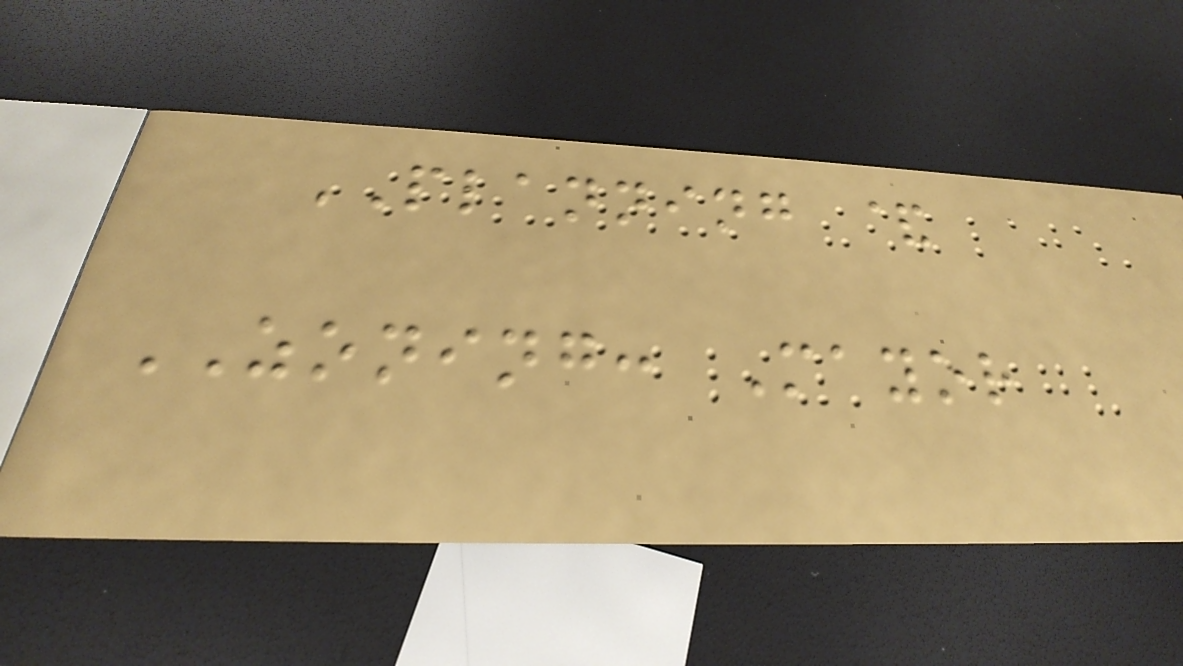PLANNING &
ZONING: Mayor
